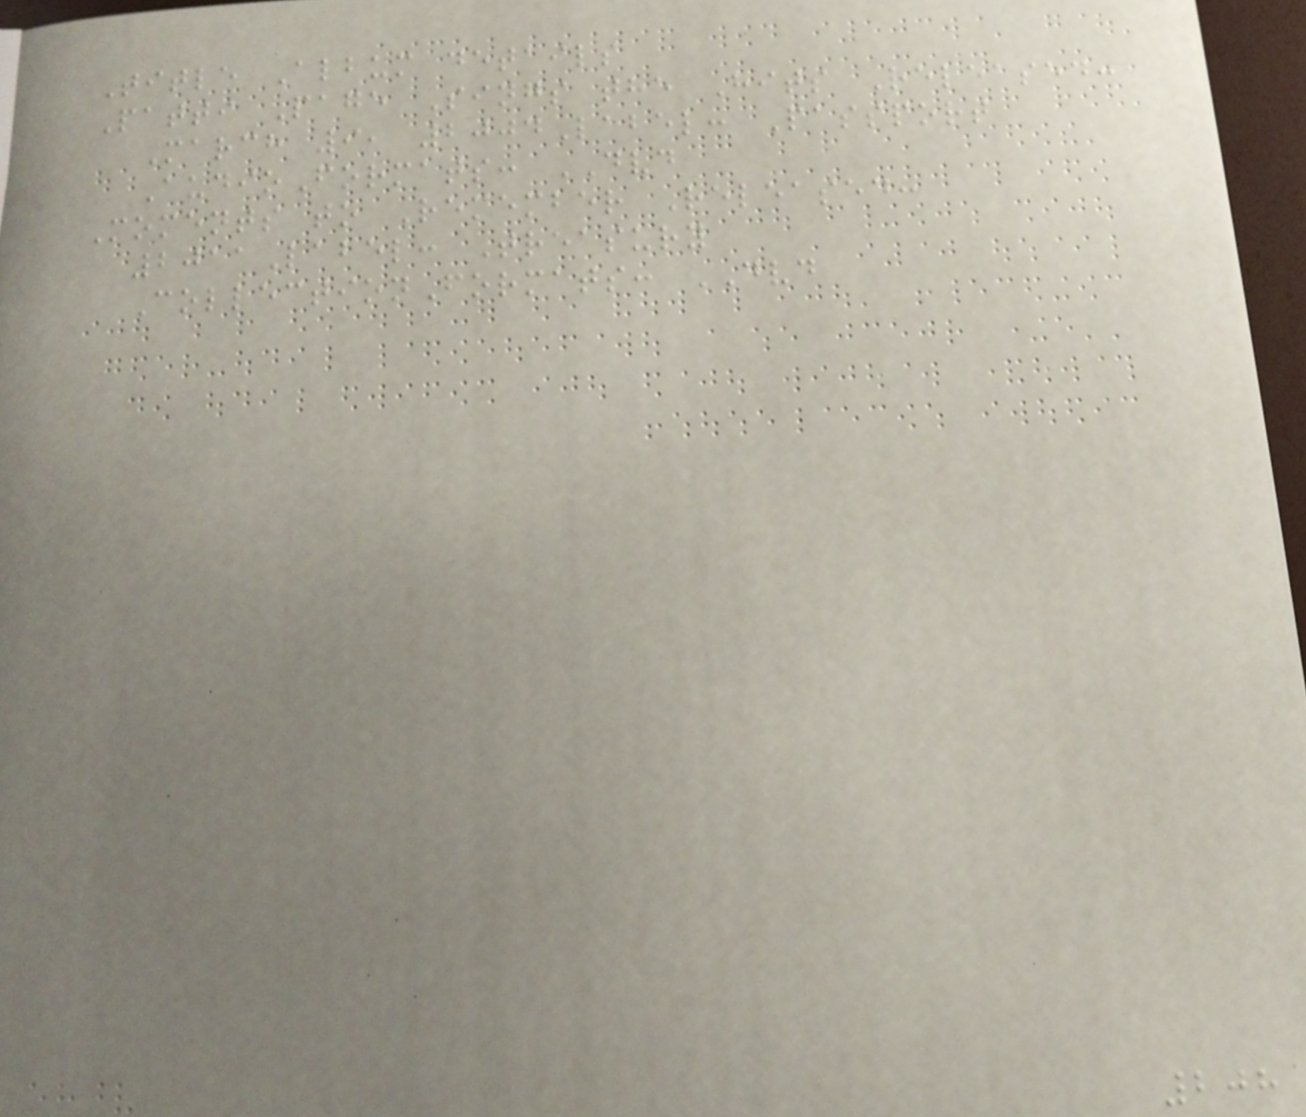Title Album details
Patti Page Sings the Hits Released:
March 9, 2004Label: Passport
AudioFormats: DVD
Moments to Remember Released:
2011Label: Treasury
CollectionFormats: DVD
208
